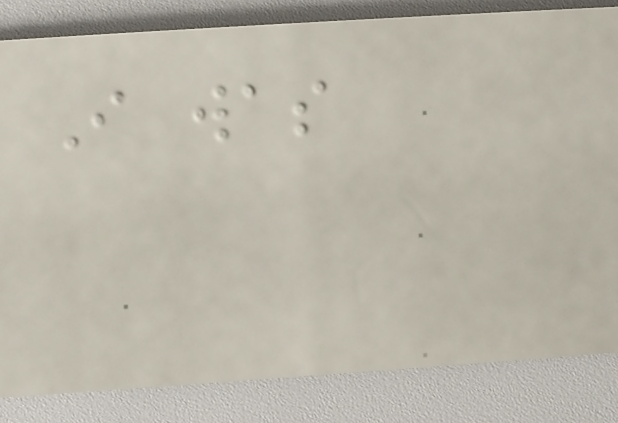I was
